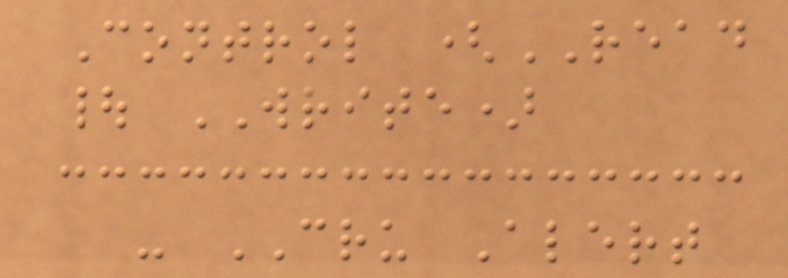Control (READ
| WRITE)
- CRU Alert
